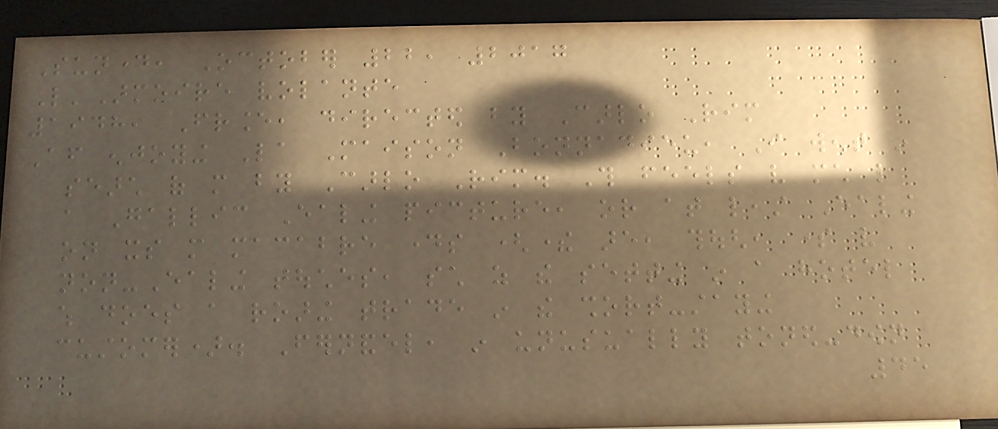Sunday, October 22, 2017
L'Armoire volante
1948, France, directed by Carlo Rim
After enjoying La Maison Bonnadieu, I went in
search of more by Carlo Rim. This feels very much like
a Gallic Ealing picture, or at least Ealing
on its more macabre days (there are, though, some very
non-Ealing touches, such as the setting in a hotel
which does a roaring trade in the short-staying
customer). Fernandel, in unusually toned-down
45
